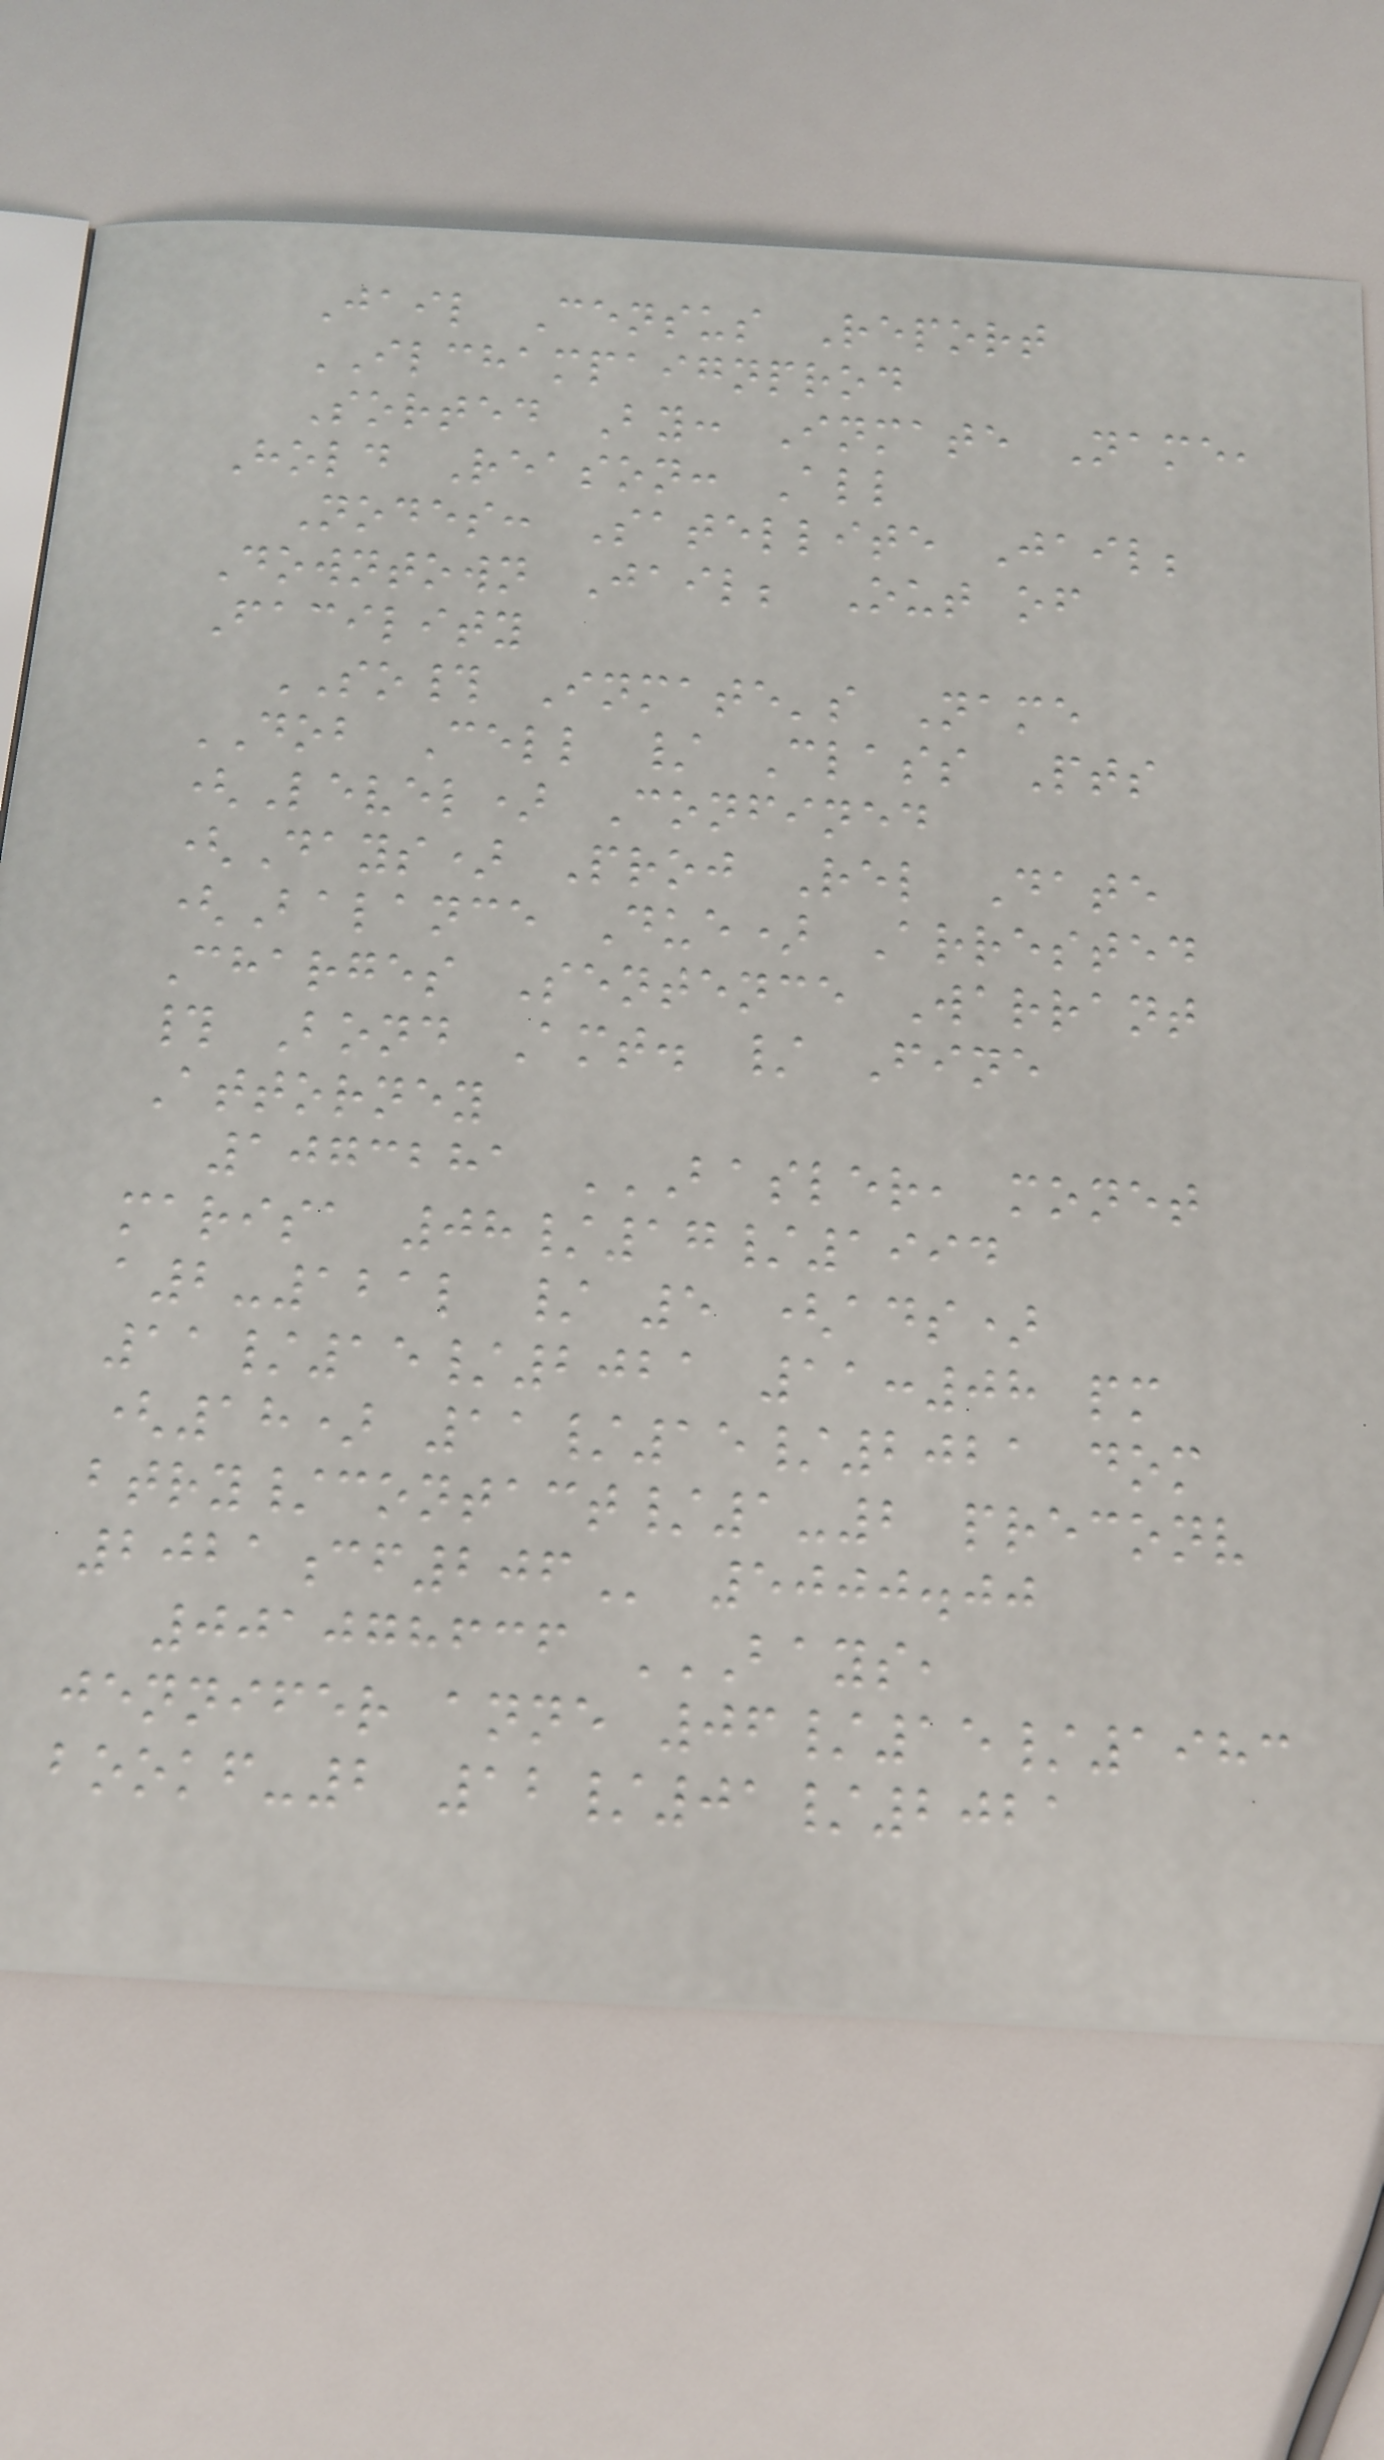Jail Census Report
ILCHAMPAIGNPROD
Sorted By: Inmate Name,
Hold Reason: All
Nodes: Satellite Jail;
Downtown Jail; Out of
Facility
SO# Inmate's Name
DOB Cell / Class Pts
(Level) Confined
(Days) Proj Rel Date
(Balance Due) Arrested
Charges Sentence Warrant
# Bond Amt. / Fine
Attorney
1073281 BASLER, MONET
MARISA 08/17/1994
A2-121L / 5 (ADS)
11/15/2021 11:08 PM
(18) 11/15/2021 DOM
BTRY/CONTACT/1-2 PRECONV
2021CF206 5000.00
001078636 BAYS,
JENNIFER ANNE 06/15/1983
BOOKF-2 12/01/2021
